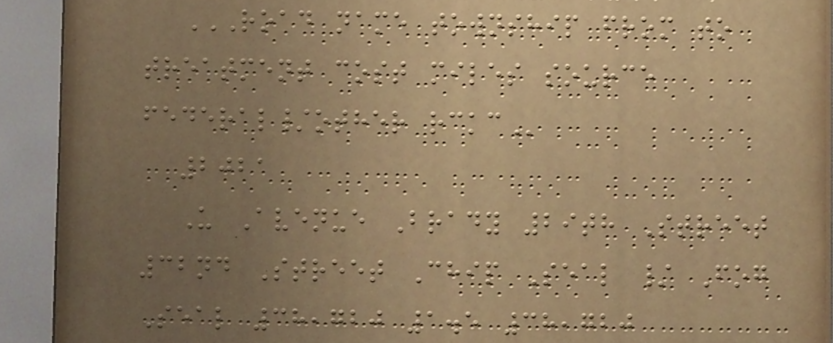ROAD NAME TOWNSHIP FROM TO
TREATMENT COST MILES SOURCE
FEDERAL/OTHER RCKC
2021
U Avenue Brady 29th Street
32nd Street Chip Seal / Fog
Seal 38,720 1.5 38,720
